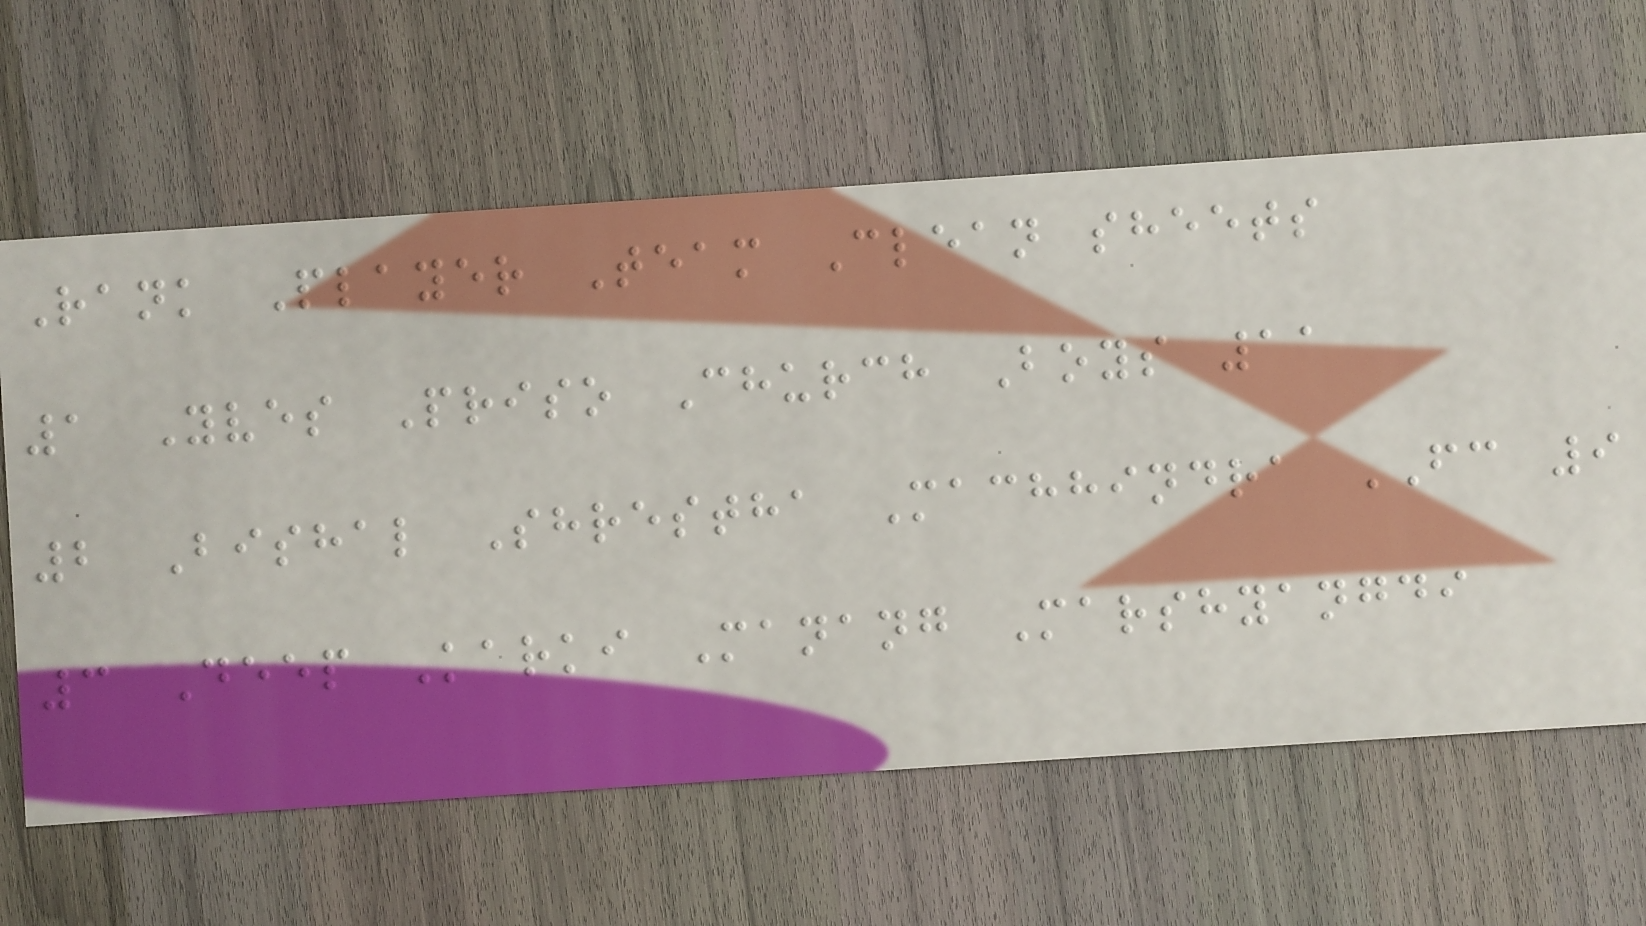Rank Player Team Clean sheets
1 Yves Priso Church Boys 11
2 Bishal Shrestha Machhindra FC 9
3 Deep Karki Manang Marshyangdi
